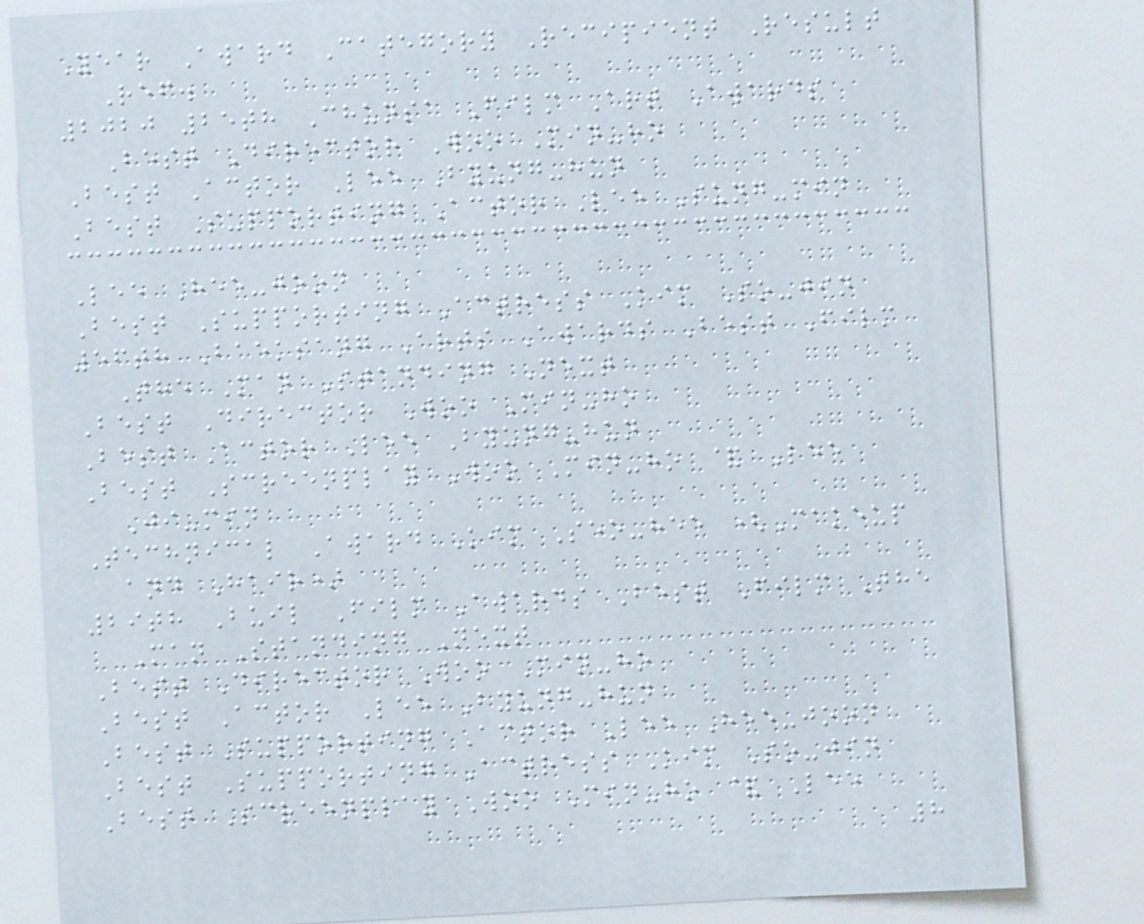Year Award Category Recipient Result
Ref.
2020 25th Chunsa Film Art Awards
Best Director Woo Min-ho
Best Actor Lee Byung-hun
Best Supporting Actor Lee Sung-min
Lee Hee-joon
Best Supporting Actress Kim So-jin
56th Baeksang Arts Awards Best Film
The Man Standing Next
Best Director Woo Min-ho
Best Actor Lee Byung-hun
Best Screenplay Woo Min-ho & Lee
Ji-min
Technical Award Kim Seo-hee (Makeup
and Hair)
29th Buil Film Awards Best Film The
Man Standing Next
Best Director Woo Min-ho
Best Actor Lee Byung-hun
Best Supporting Actor Lee Hee-joon
Best Supporting Actress Kim So-jin
Best Screenplay Woo Min-ho & Lee
8
